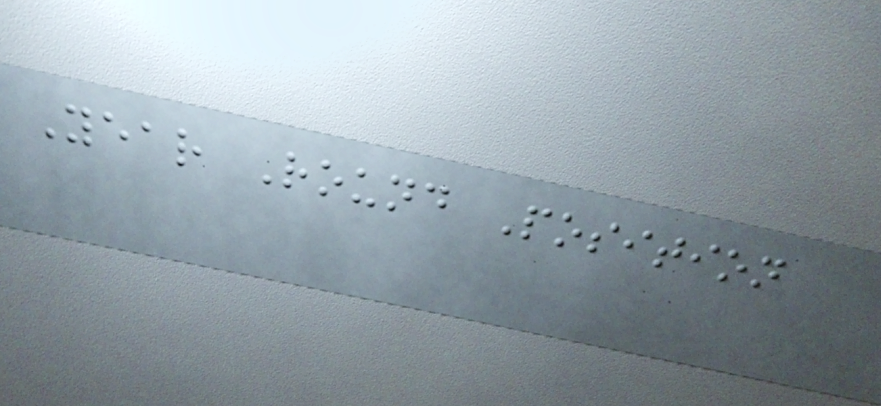Year Round Position
